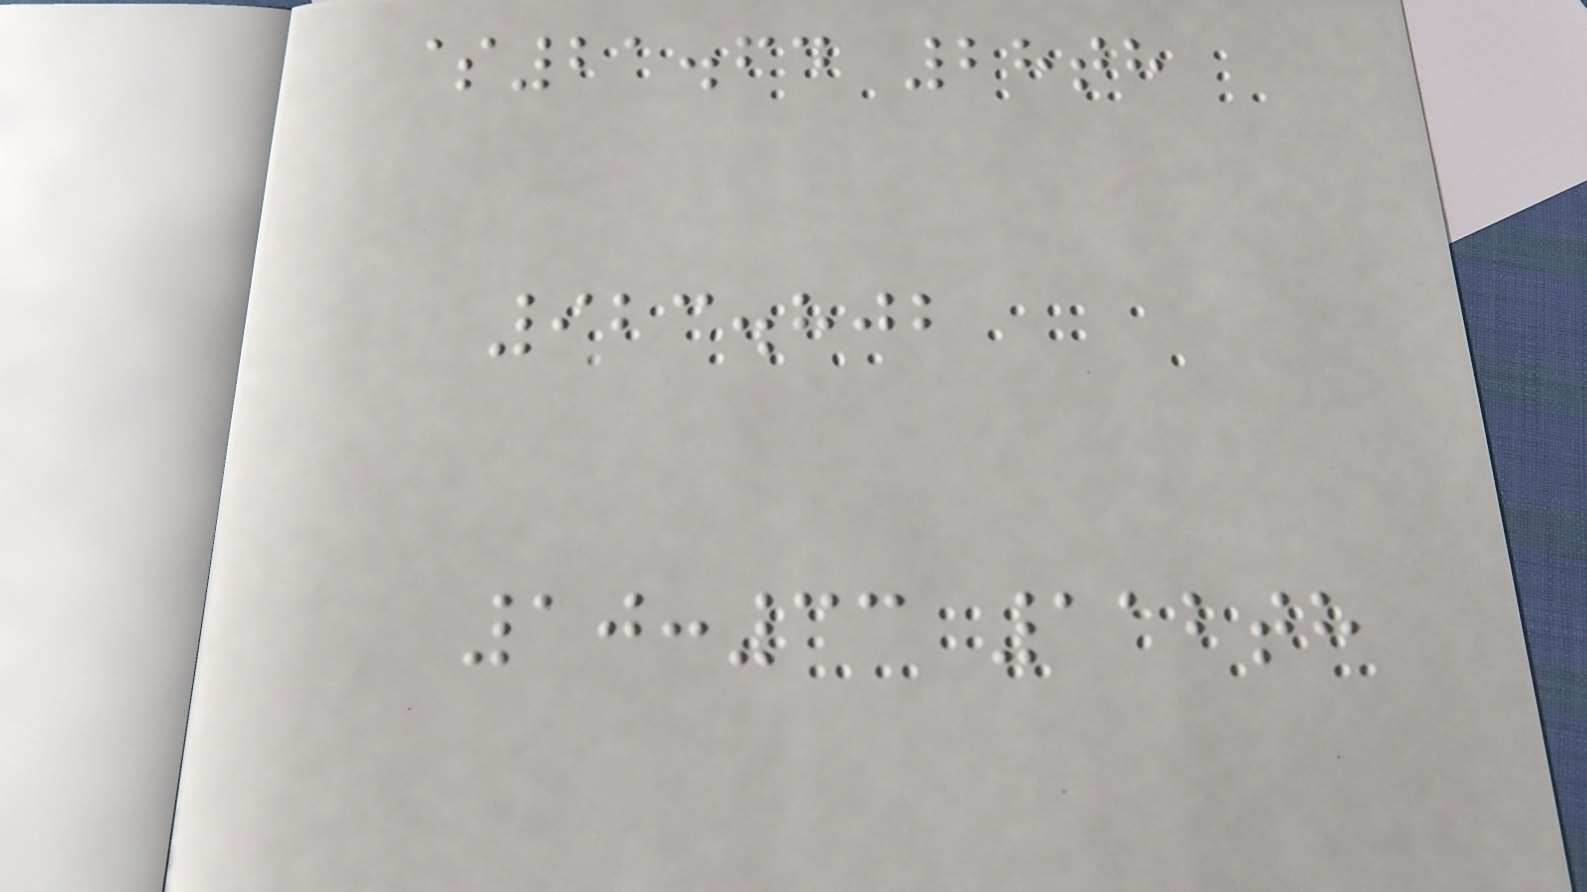$21.64 28th
923.802
10:33 112th
